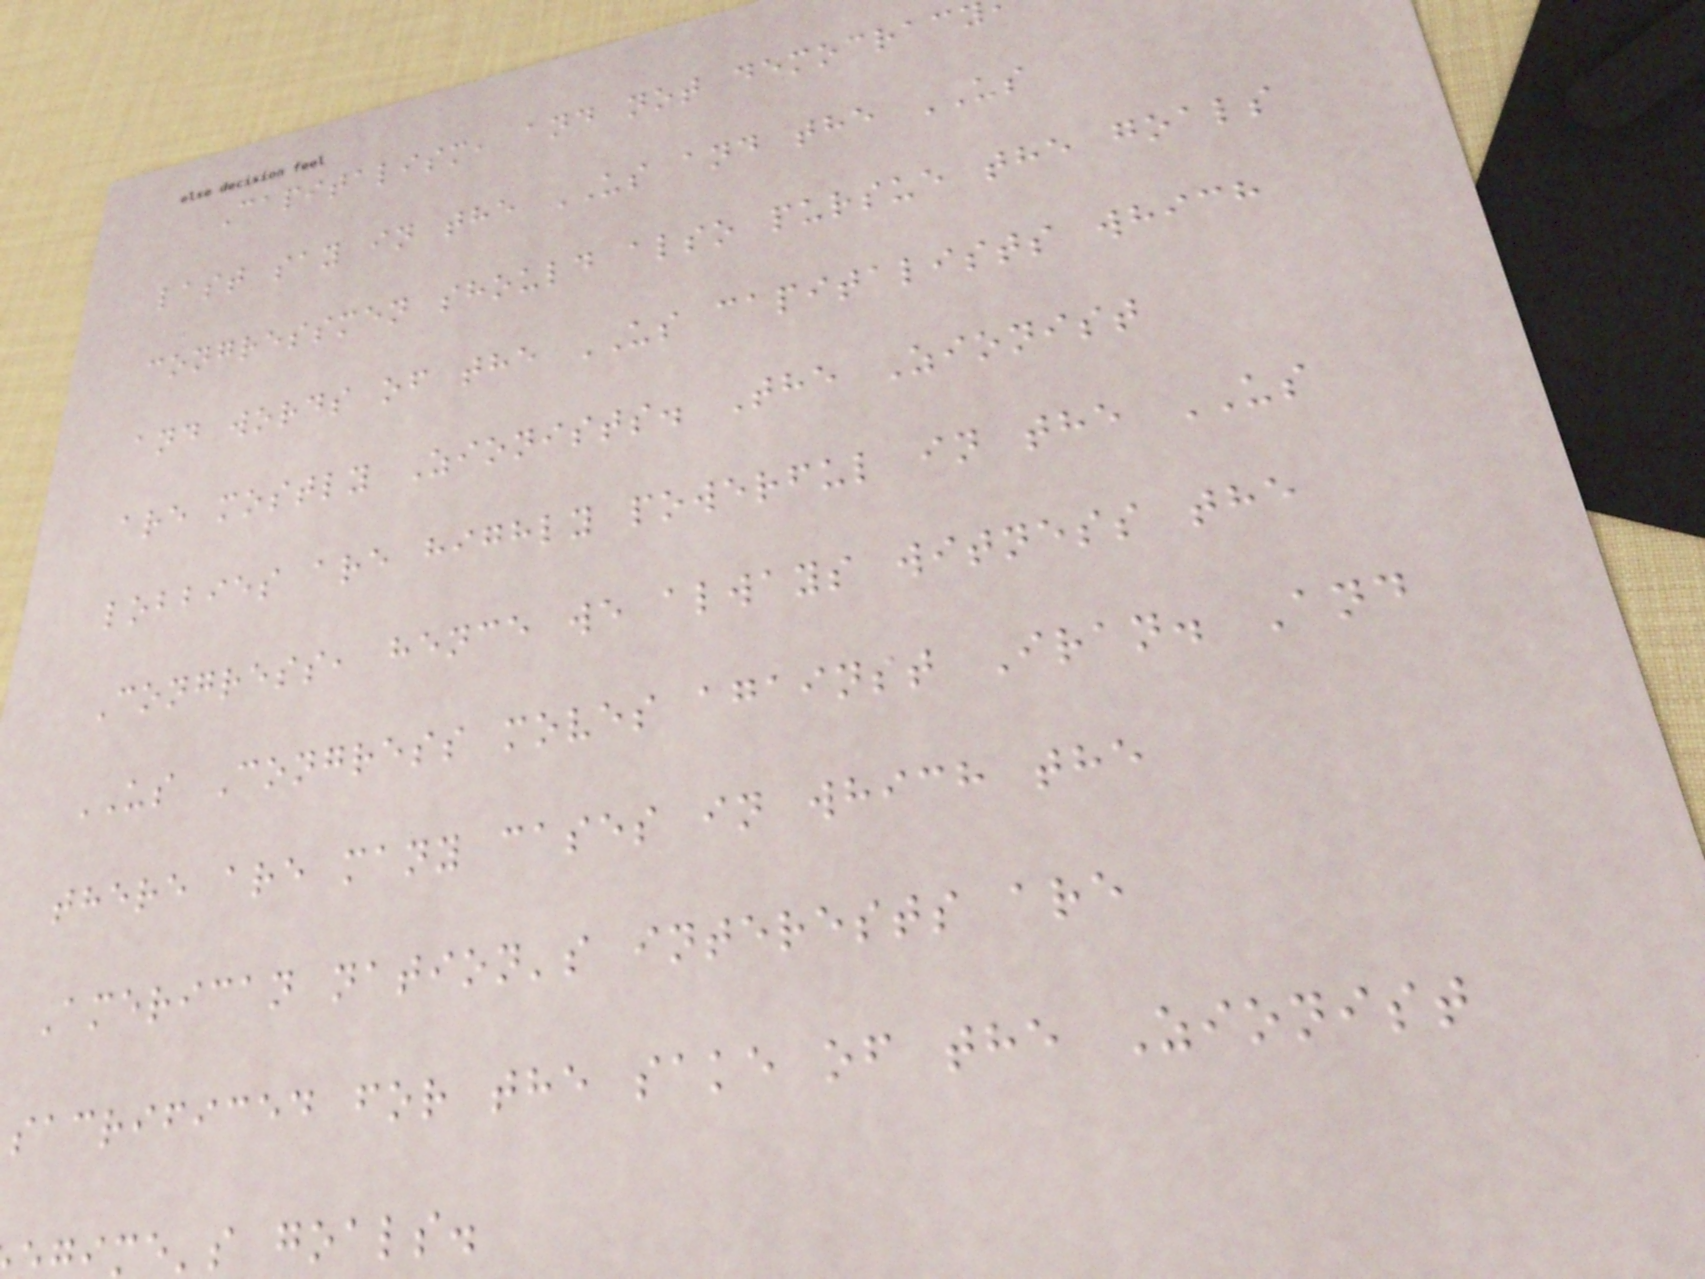Capitalism, and not democracy
last say in the US and the US
congressmen should also pursue the goals
and words of the US capitalists which
are mostly Zionists. The Zionist
lobbies are highly powerful in the US
Congress, hence we always witness the
US Congress moves against Iran. And
there are many cases in which the
American nation's interests are
sacrificed for the sake of the Zionist
ime's goals.
